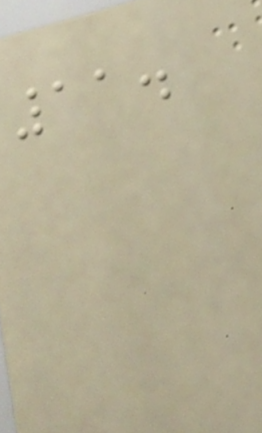11.
